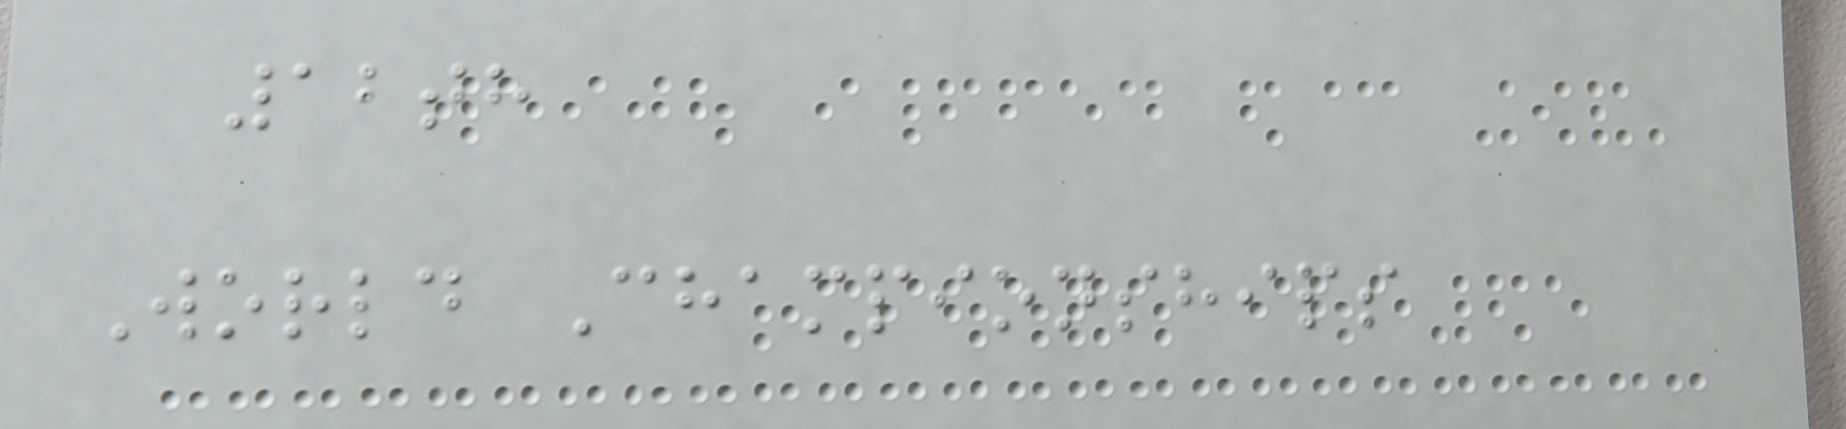12th
World Championships
